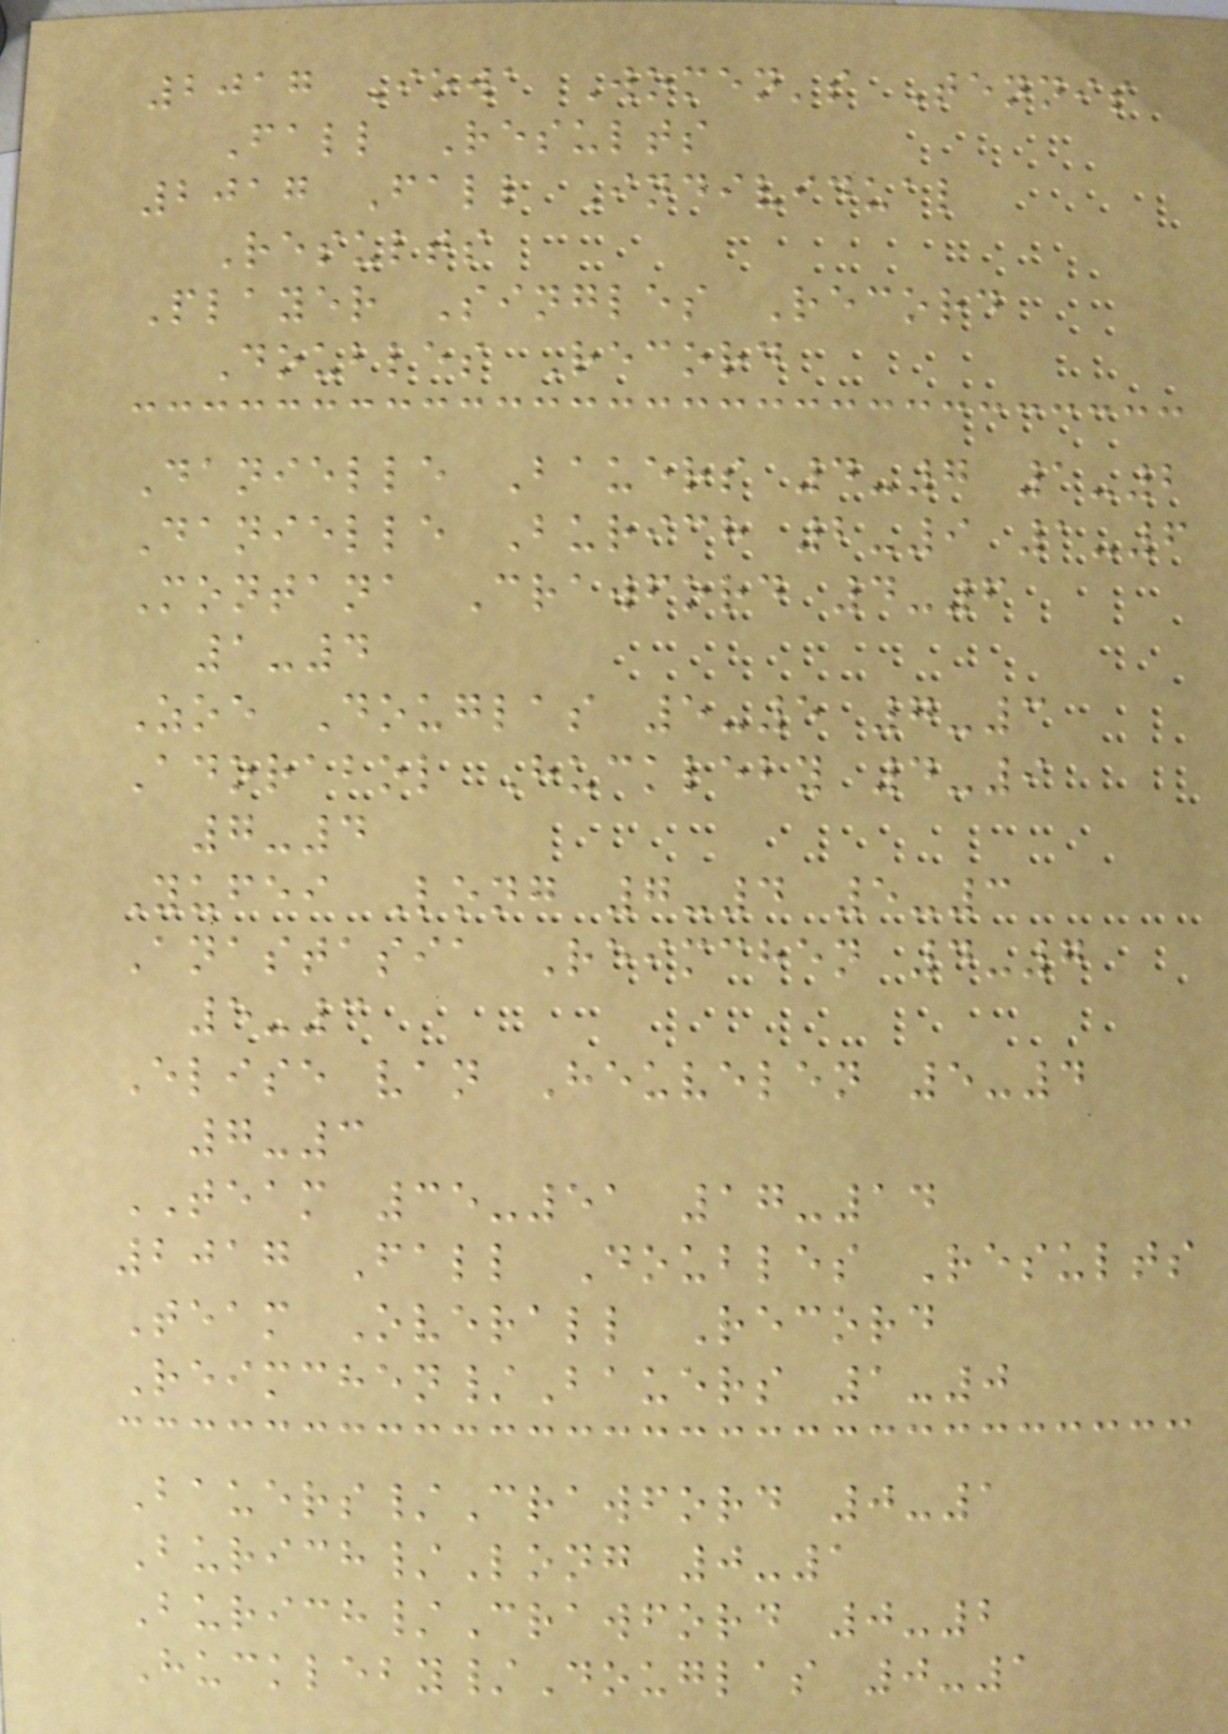2017 Iowa Women's Tennis
Fall Results
2017 Fall Individual
Results
Player Singles Record
Doubles Record
Danielle Bauers 4-7 1-2
Danielle Burich 2-9 1-6
Montana Crawford 4-6
1-4
Zoe Douglas 5-5 7-3
Adorabol Huckleby 4-9
7-4
Yufei Long 7-4 5-3
Anastasia Reimchen 4-7
5-3
Elise van Heuvelen 5-4
7-3
TEAM 35-51 17-14
2017 Fall Doubles Results
Team Overall Record
Reimchen/Bauers 1-0
Bauers/Crawford 0-1
Burich/Long 0-1
Burich/Crawford 0-2
Huckleby/Douglas 0-1
